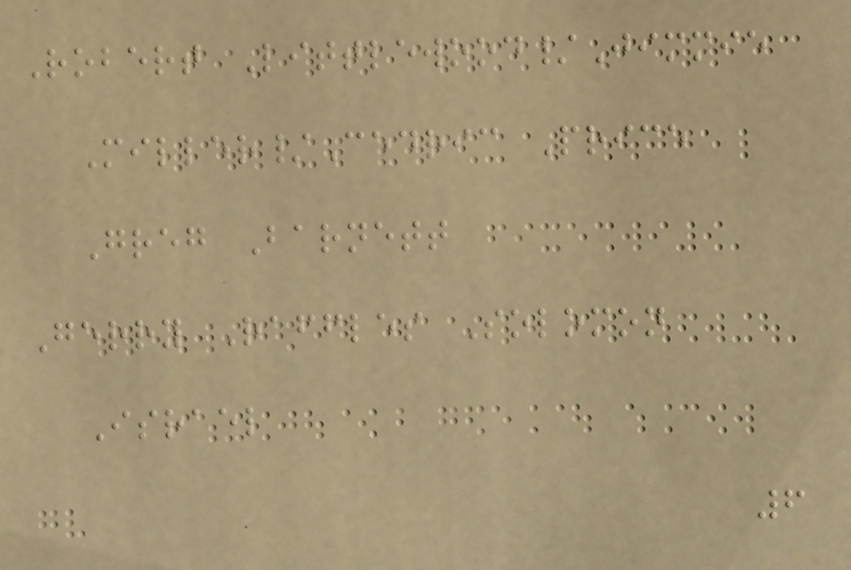Robert Littlewood/Jimmie
Miller/Cedric Price
Greg Barnett
Gerry Raffles Solomon
Israel
6
